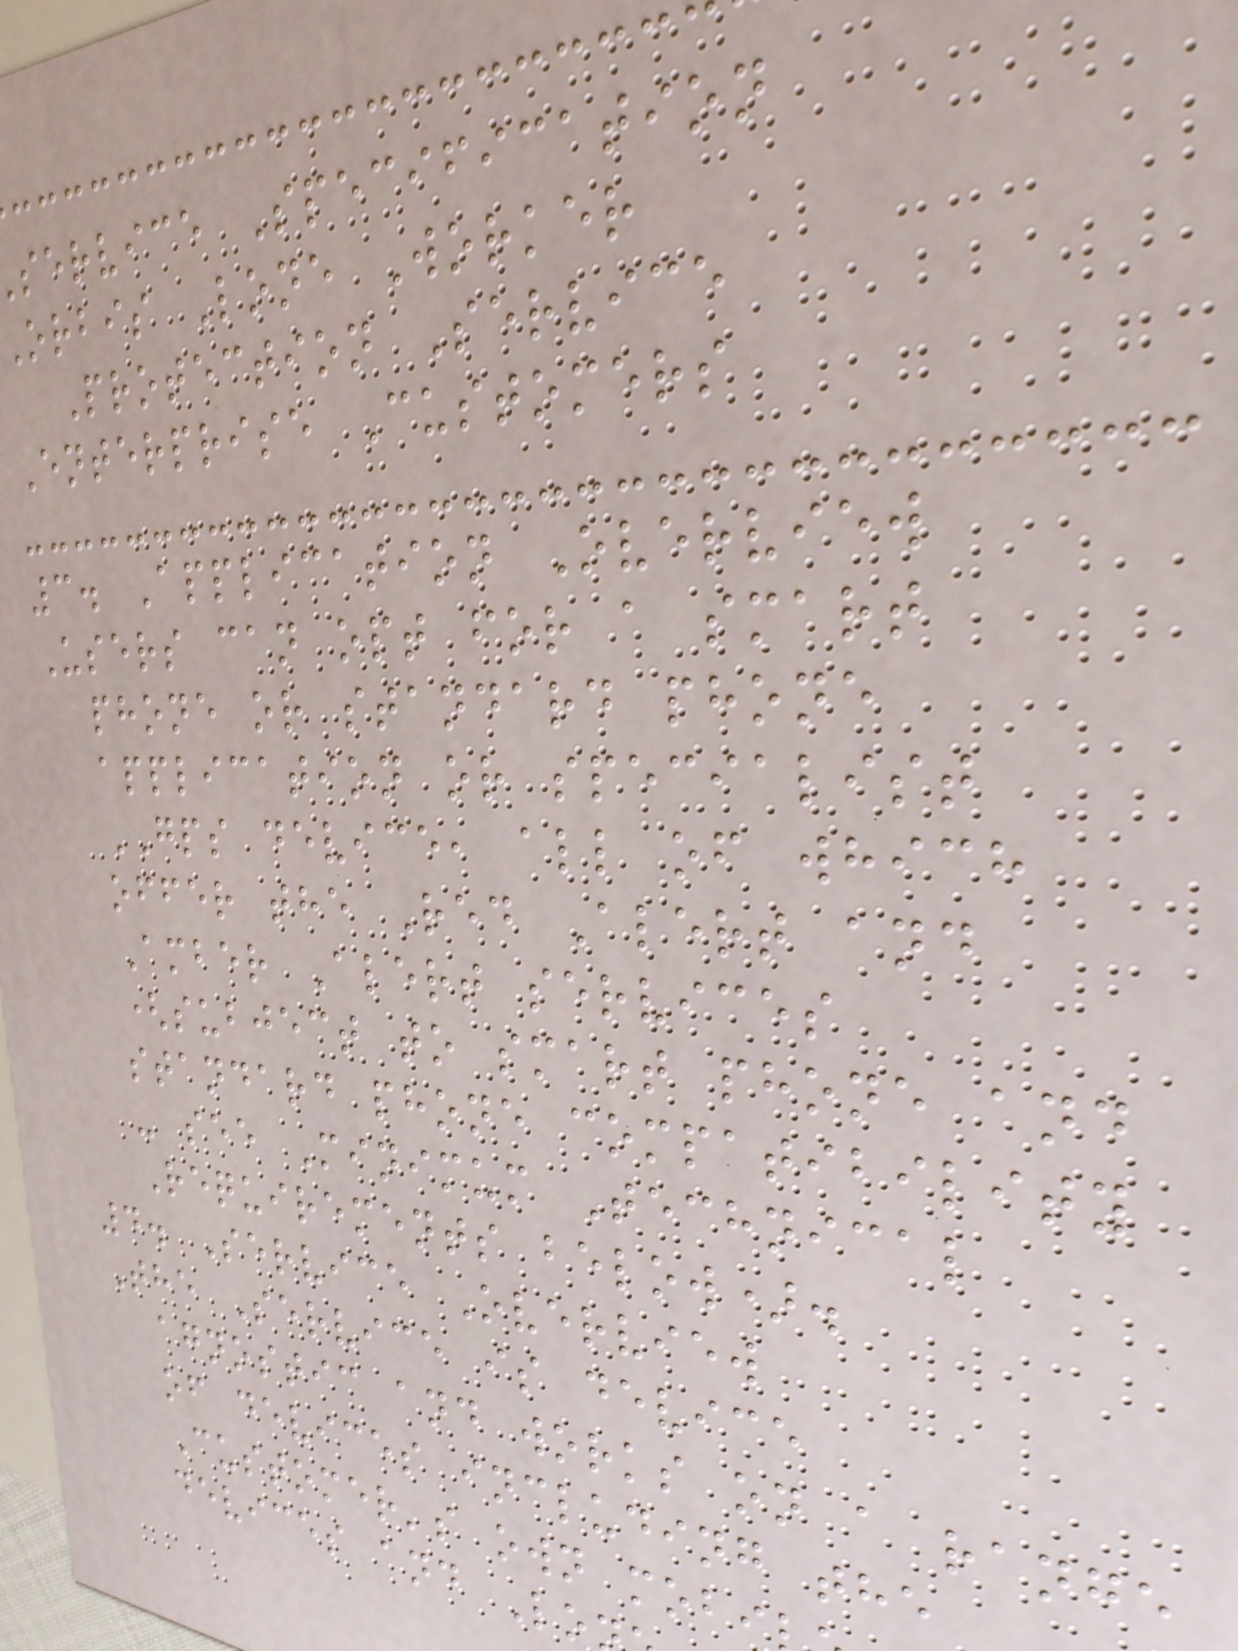service Specification
Orbis Lone Worker
Protection Service
Enterprise Customers
3. Application Overview
Users can opt for a smart
phone or standard phone
application or specialist
GPS device, all of which
offer the Red Alert and
Amber Alert services
(subject to smart phone and
standard phone compatibility
- see Minimum Technical
Requirements below).
4. Service Overview
The Service is device
agnostic and works on a range
of devices including the
Customer's own mobi
devices and Lo
